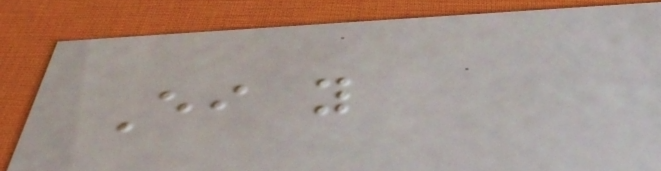Either you
